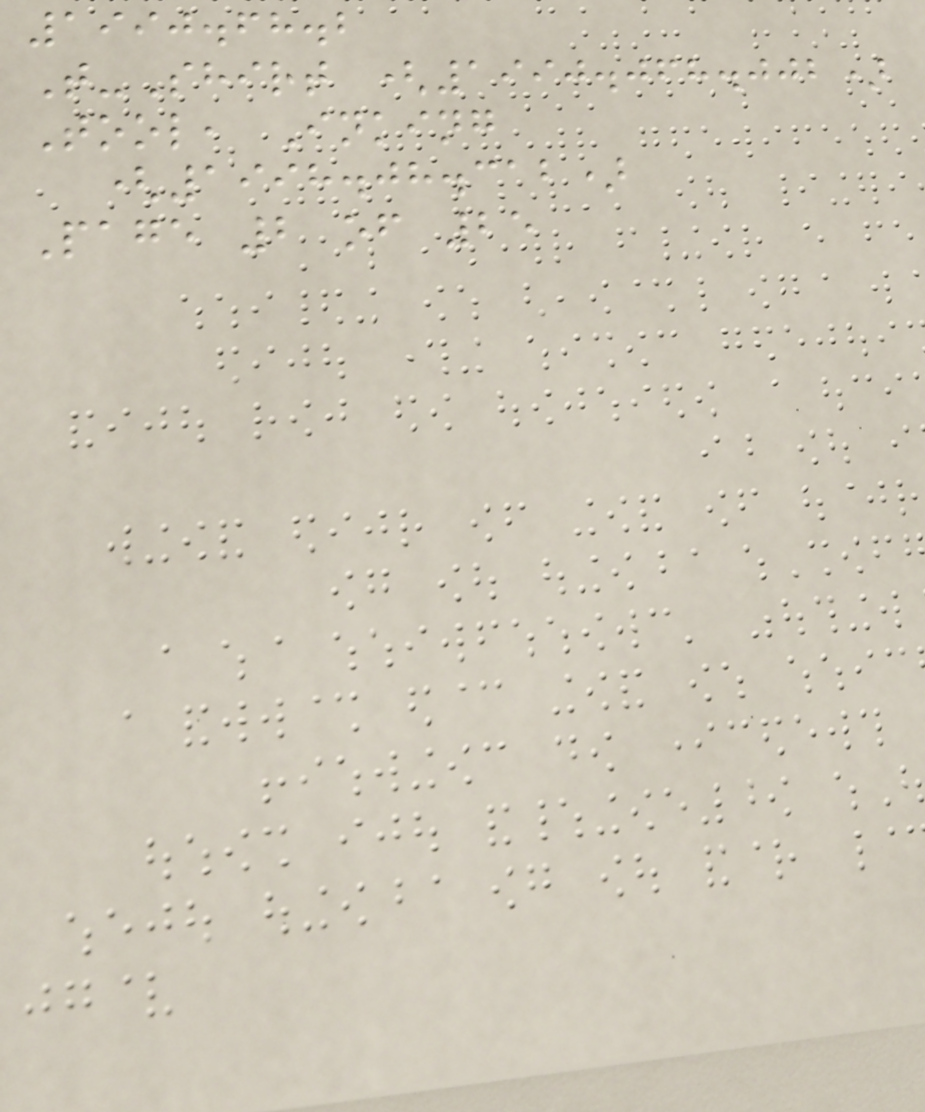1990.68.2
T-Shirt (1990.068.002)
Tool, Inking
(1998.08.312)
Page 2 of 25
